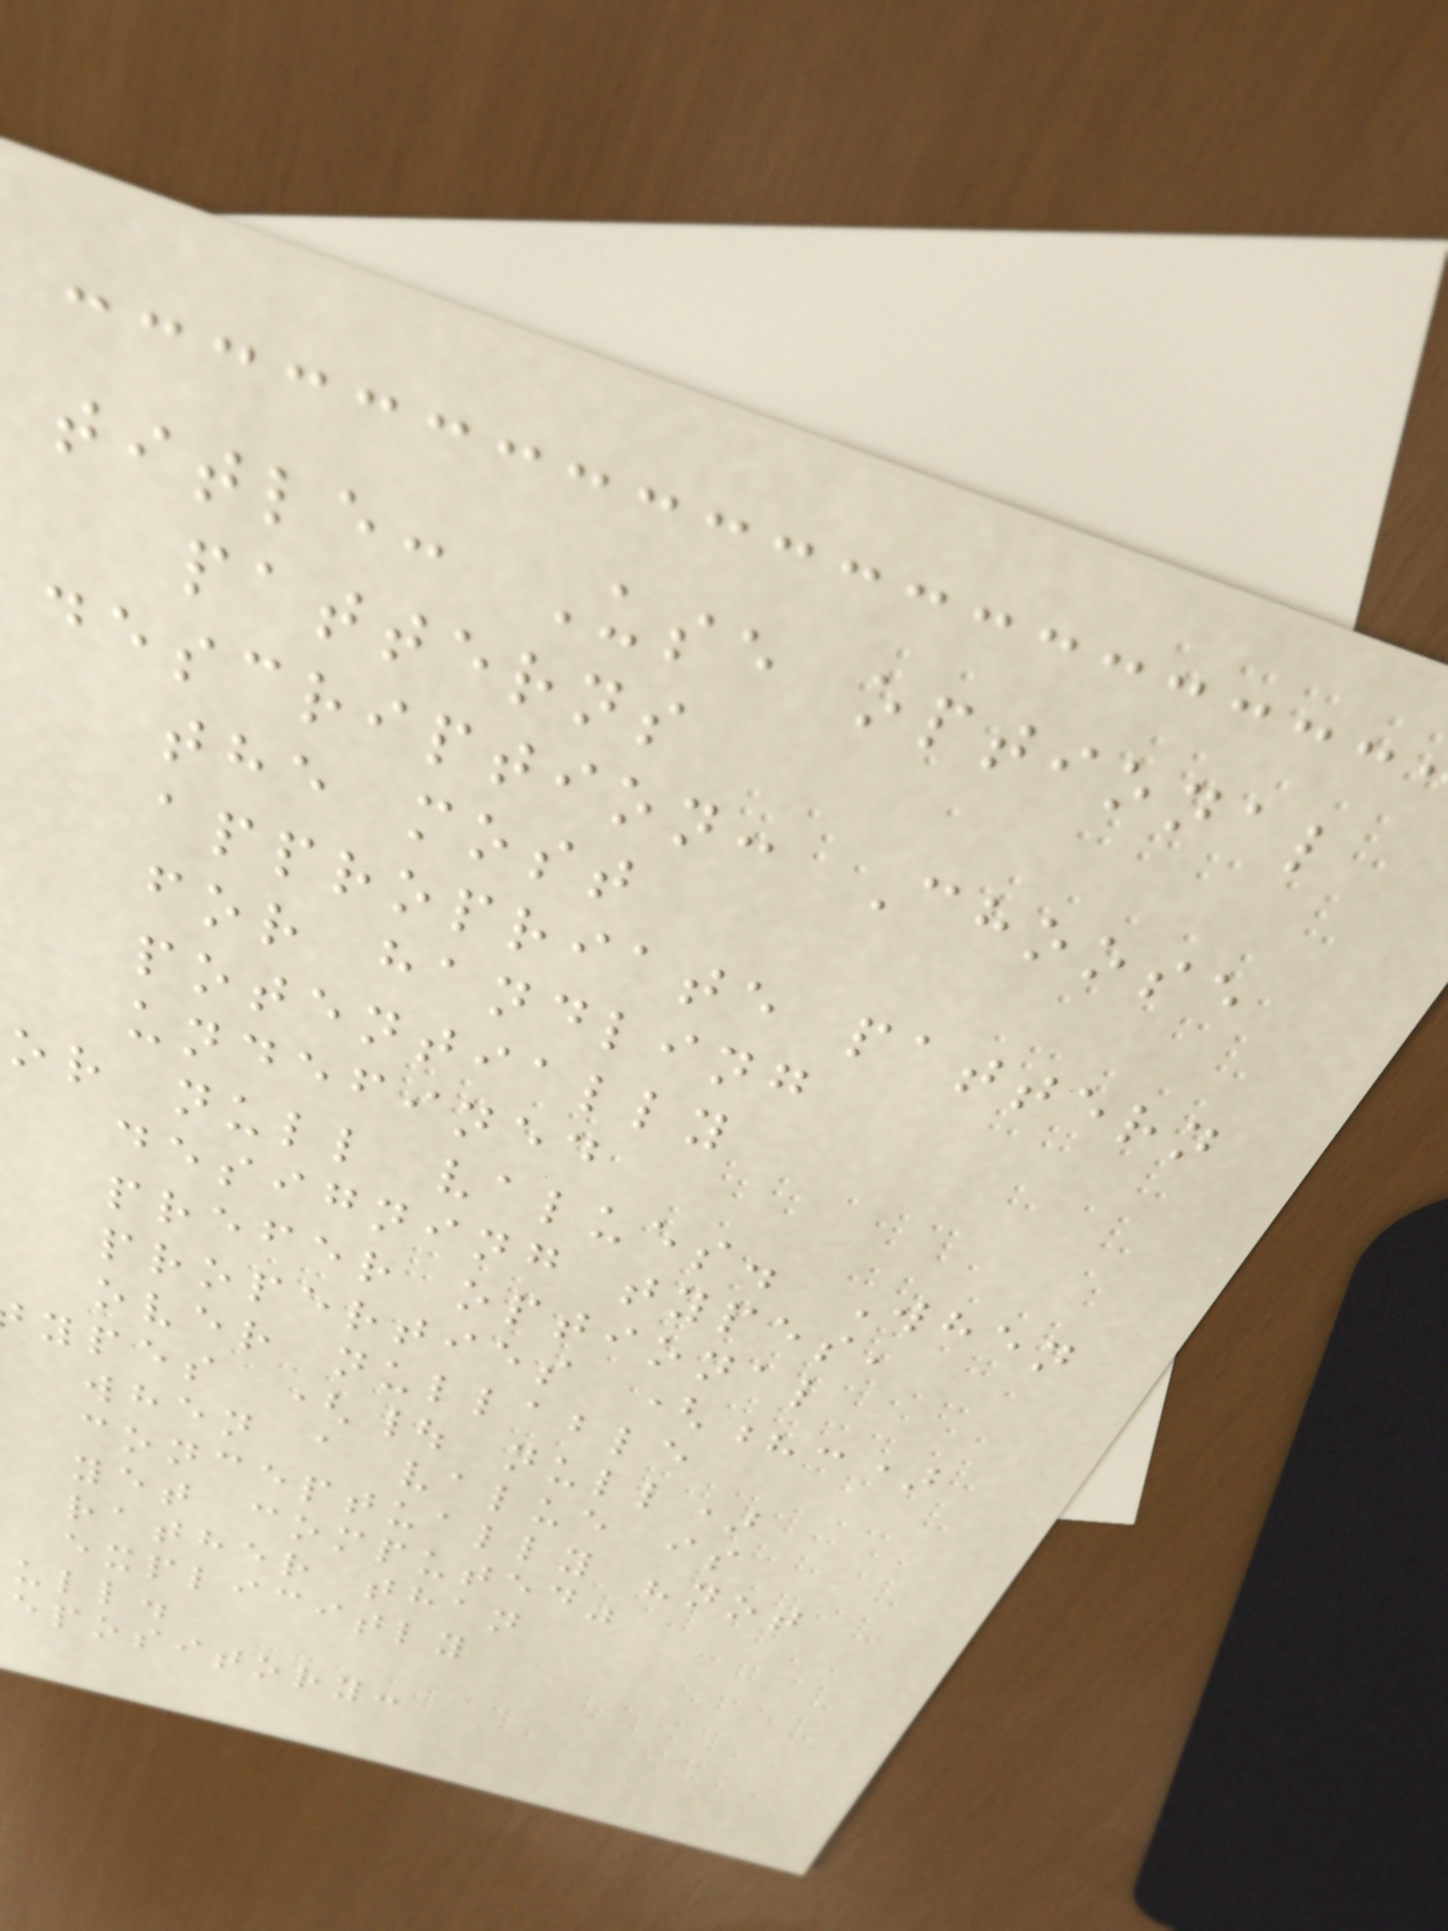title: Use optional
patterns
description: Choose
the most
appropriate pattern
for handling
potentially
undefined
or null values. When
designing types,
prefer optional
properties (?:)
over nullable
ypes (| null)
when a value is
conceptually "not
yet computed"
rather than
explicitly
ull.
epository:
